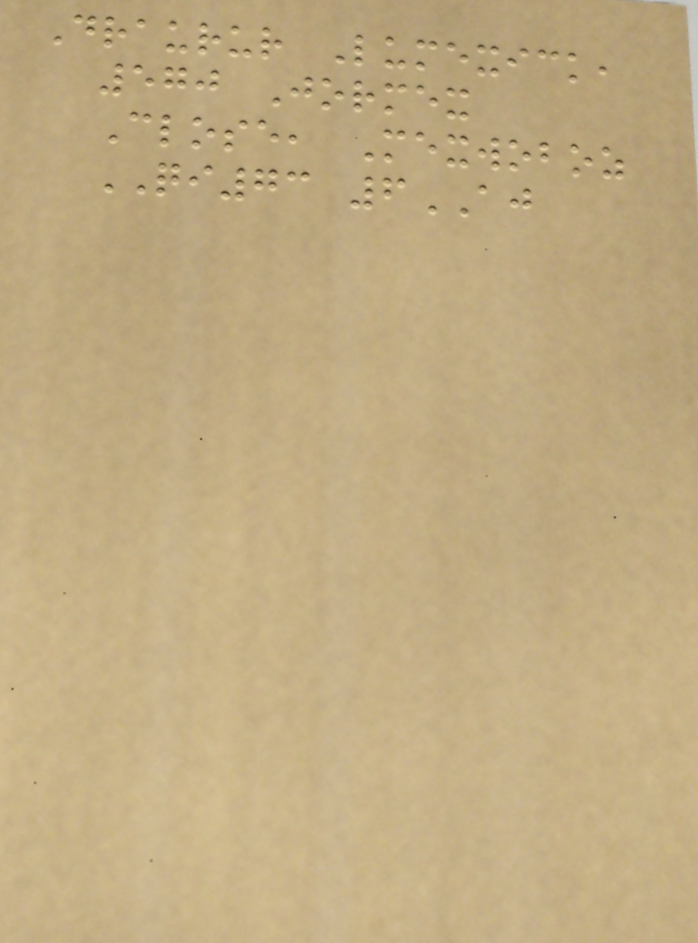Draurur Lumexick,
570 Jormex
Close, Mexwoboz
QI73 6AJ
